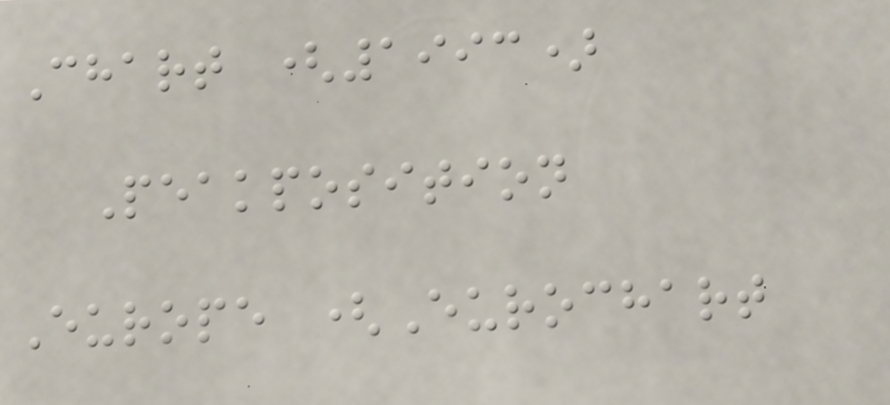Chart (1993)
Peakposition
Europe (Eurochart
